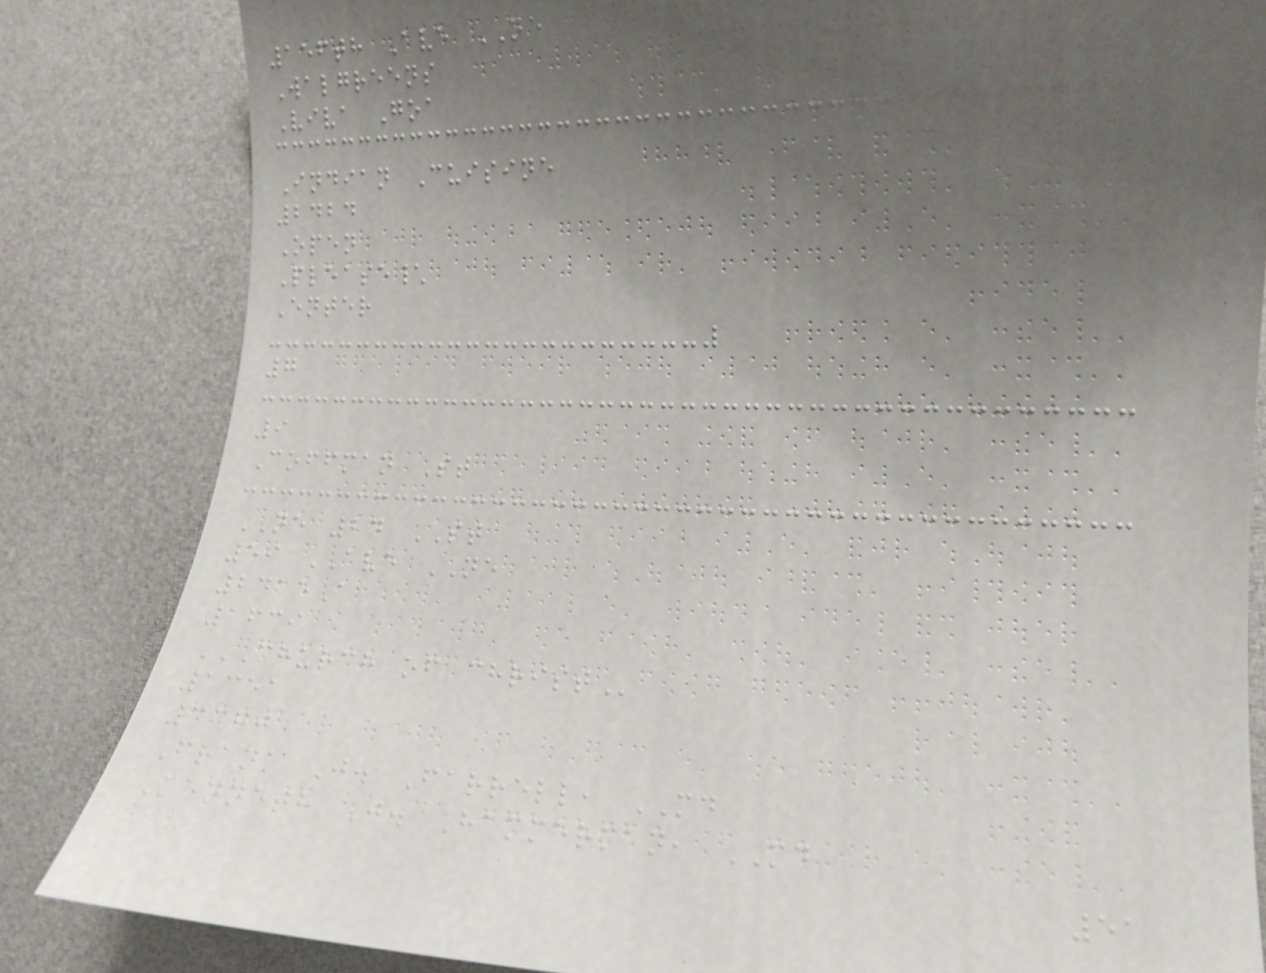156th Ave NE
Walgreens
Viva Goa
Indian Cuisine
2424
Open
Please\
Enter
7
9
Coffman St
NE 24 ST
59 AVE NE
2415A
1639
CHURCH OF CHRIST
1351
3370
Frank J. Farrell, MD
Kenneth J. Hammerman, MD
51
